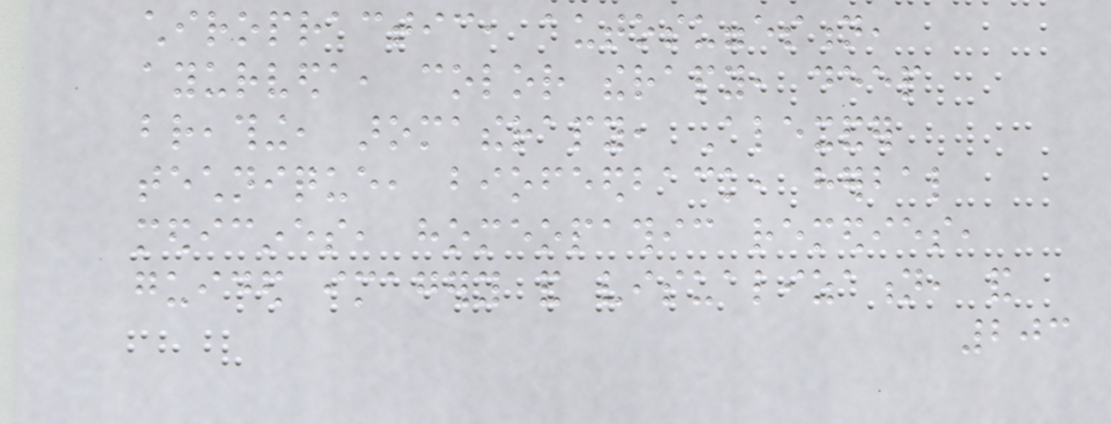chiropractic, autosuggestion,
ayurveda, color therapy, deep
breathing, aromatherapy, Alexander
technique, biofeedback, herbal
medicines, homeopathic remedies,
guided imagery and visualization, and
203
